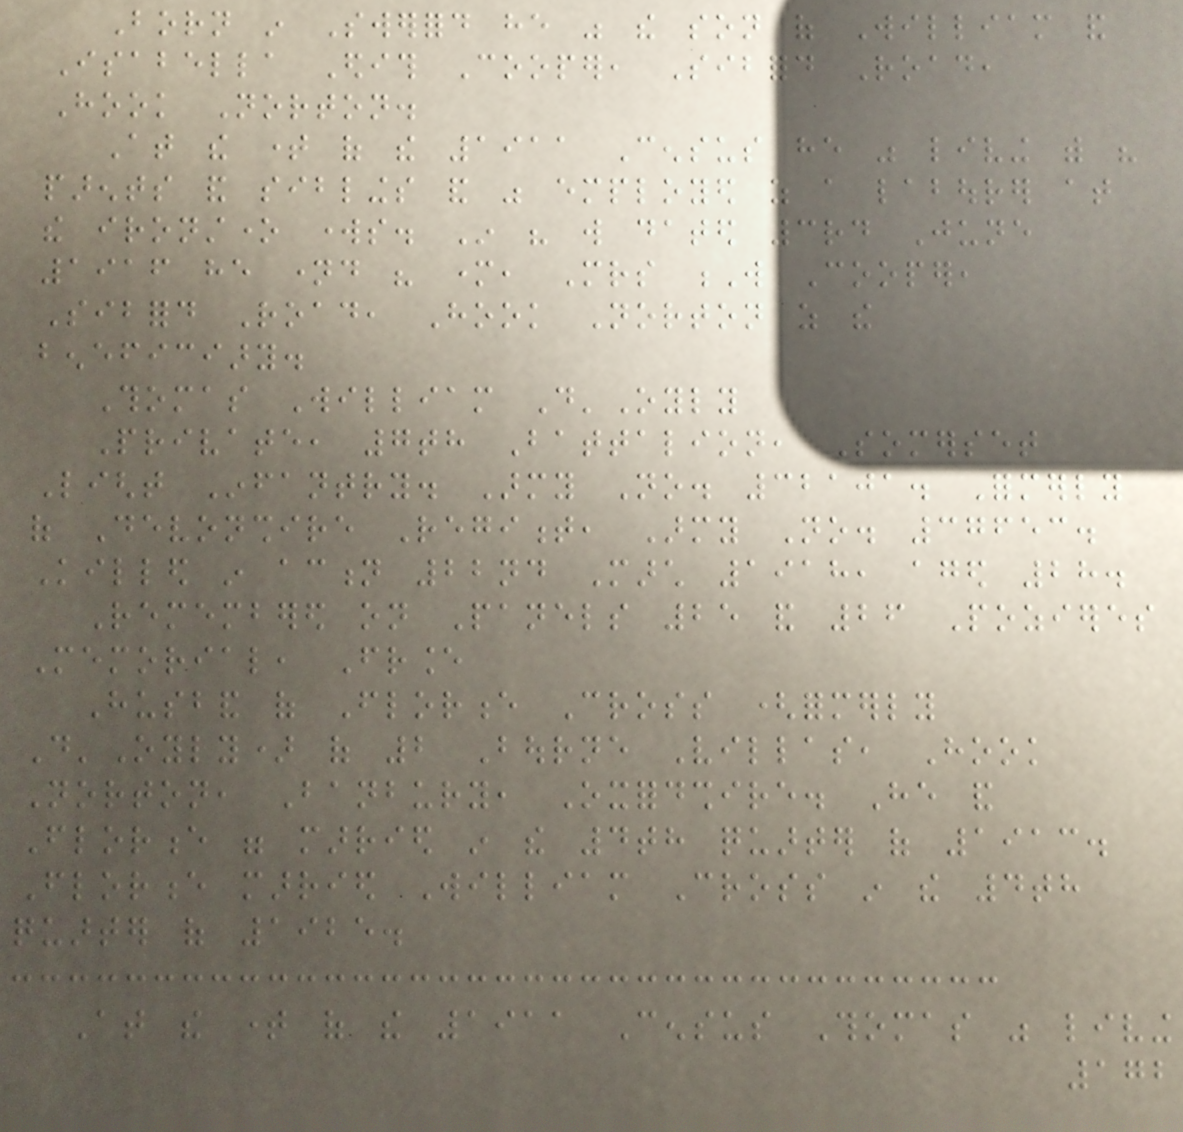Born in Swerford he was the son of William and
Isabella Edith Cooper, Sibford Road,
Hook Norton.
At the time of the 1911 Census he was living with his
parents and siblings and was employed as a labourer at
the ironstone works. In his will dated 3rd June
1916 he named his mother, Mrs W Cooper,
Sibford Road, Hook Norton as the
beneficiary.
Thomas William D'Oyly
Private, 7th Battalion, Somerset
Light Infantry. Army No. 32101. Formerly
of Devonshire Regiment, Army No. 37653.
Killed in action 22nd March 1918, aged 28.
Remembered on Panels 25 and 26 Pozieres
Memorial, France
Husband of Florence Cross (formerly
D'Oyly) of 2 Bourne Villas, Hook
Norton, Banbury, Oxfordshire. He and
Florence were married in the 4th quarter of 1913.
Florence married William Cross in the 4th
quarter of 1925.
At the time of the 1911 Census Thomas was living
172
